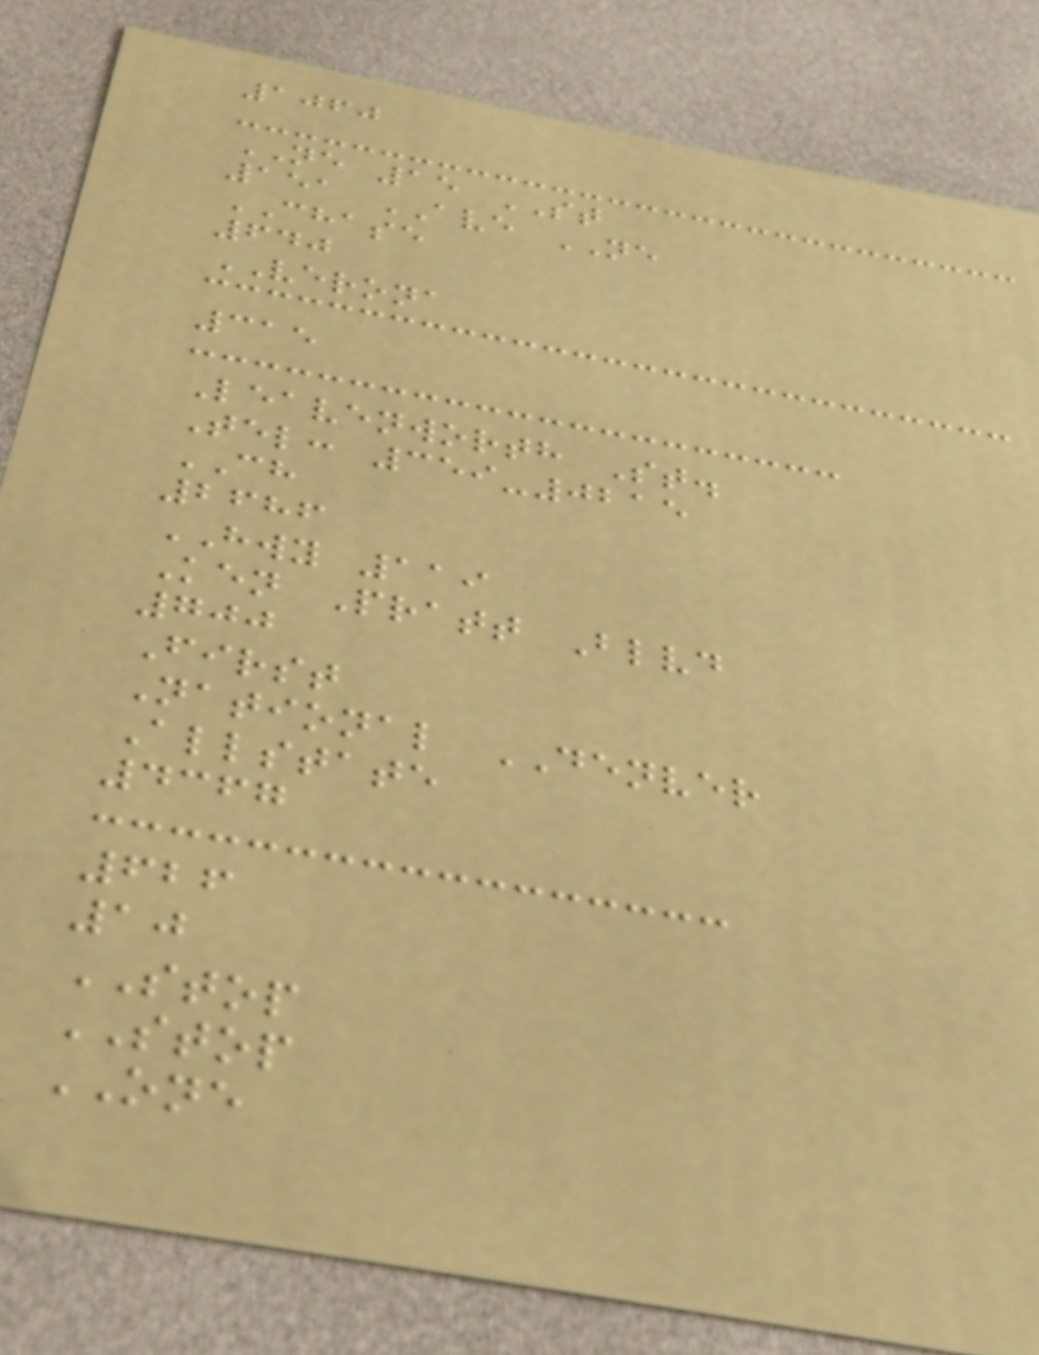1060
NE 15 ST
151 AVE NE
CHASE
640
VERONA
315
Leavenworth St.
Tel: 359-0215
CH
2686
HWY 119
Ken Pratt Blvd
700
First
National DENVER
Allstate
4367
626
10
STOP
STOP
ONE
